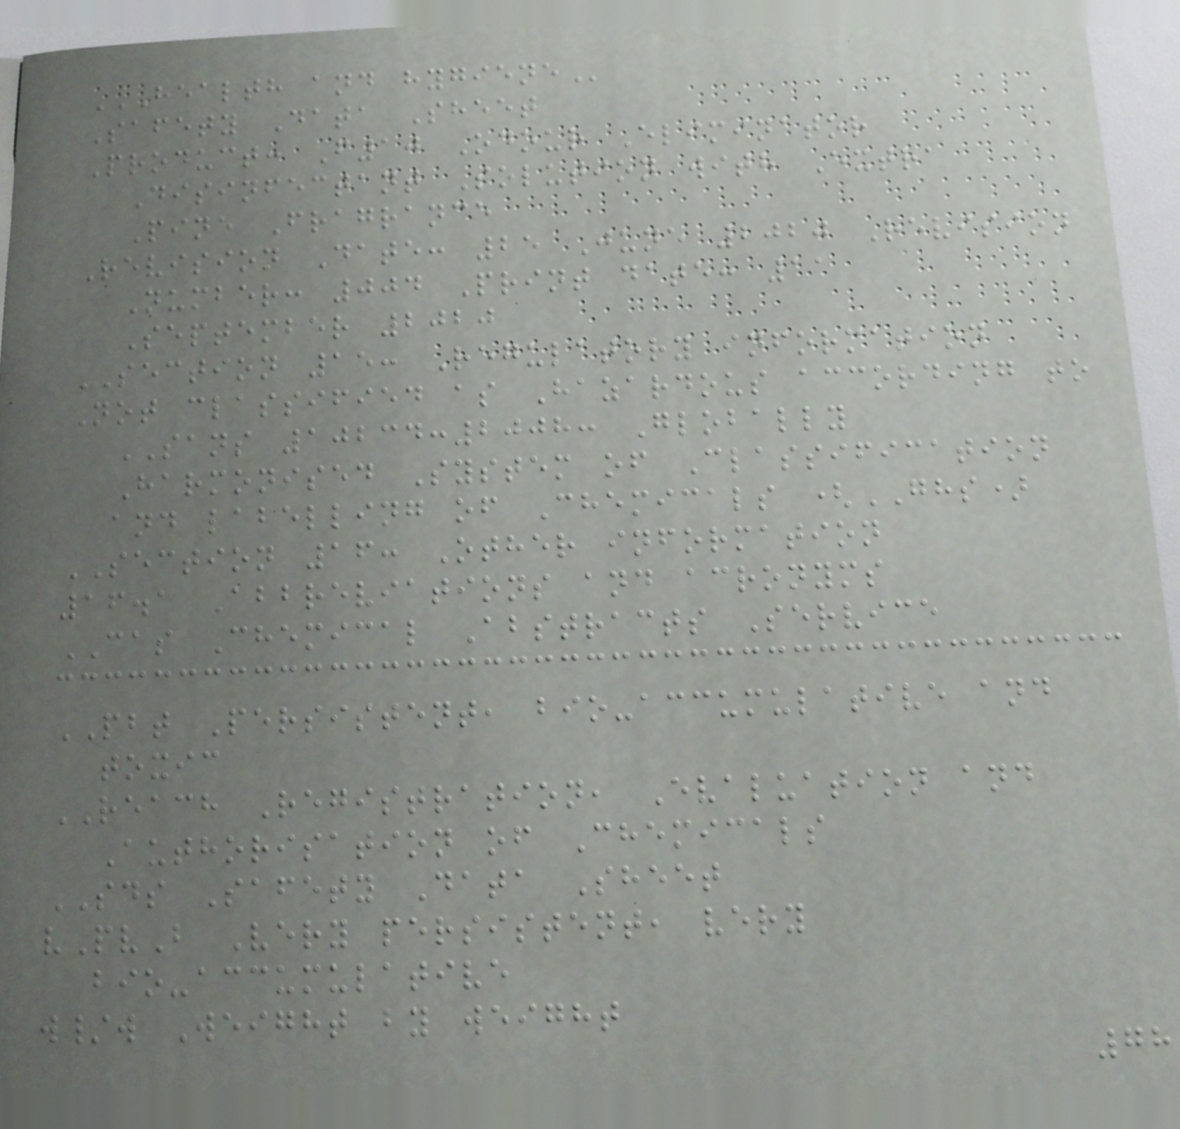HEALTH AND HYGIENE
Safety Data Sheet
Product: F10 Odour Eliminator
Disinfectant Solution with Extra
Pine Fragrance
Revision Date: 25 June 2020 Revision
Number: 004 Print date: 11
September 2020
SECTION 15: Regulatory information
Not classified as Hazardous according to
SANS 10234:2008: Globally
Harmonised System of Classification
and labelling of Chemicals (GHS)
SECTION 16: Other information
16.1 Abbreviations and acronyms
CAS Chemical Abstracts Service
PBT Persistent, bio-accumulative and
toxic
REACH Registration, Evaluation and
Authorisation of Chemicals
SDS Safety Data Sheet
vPvB Very persistent, very
bio-accumulative
w/w Weight by weight
78
